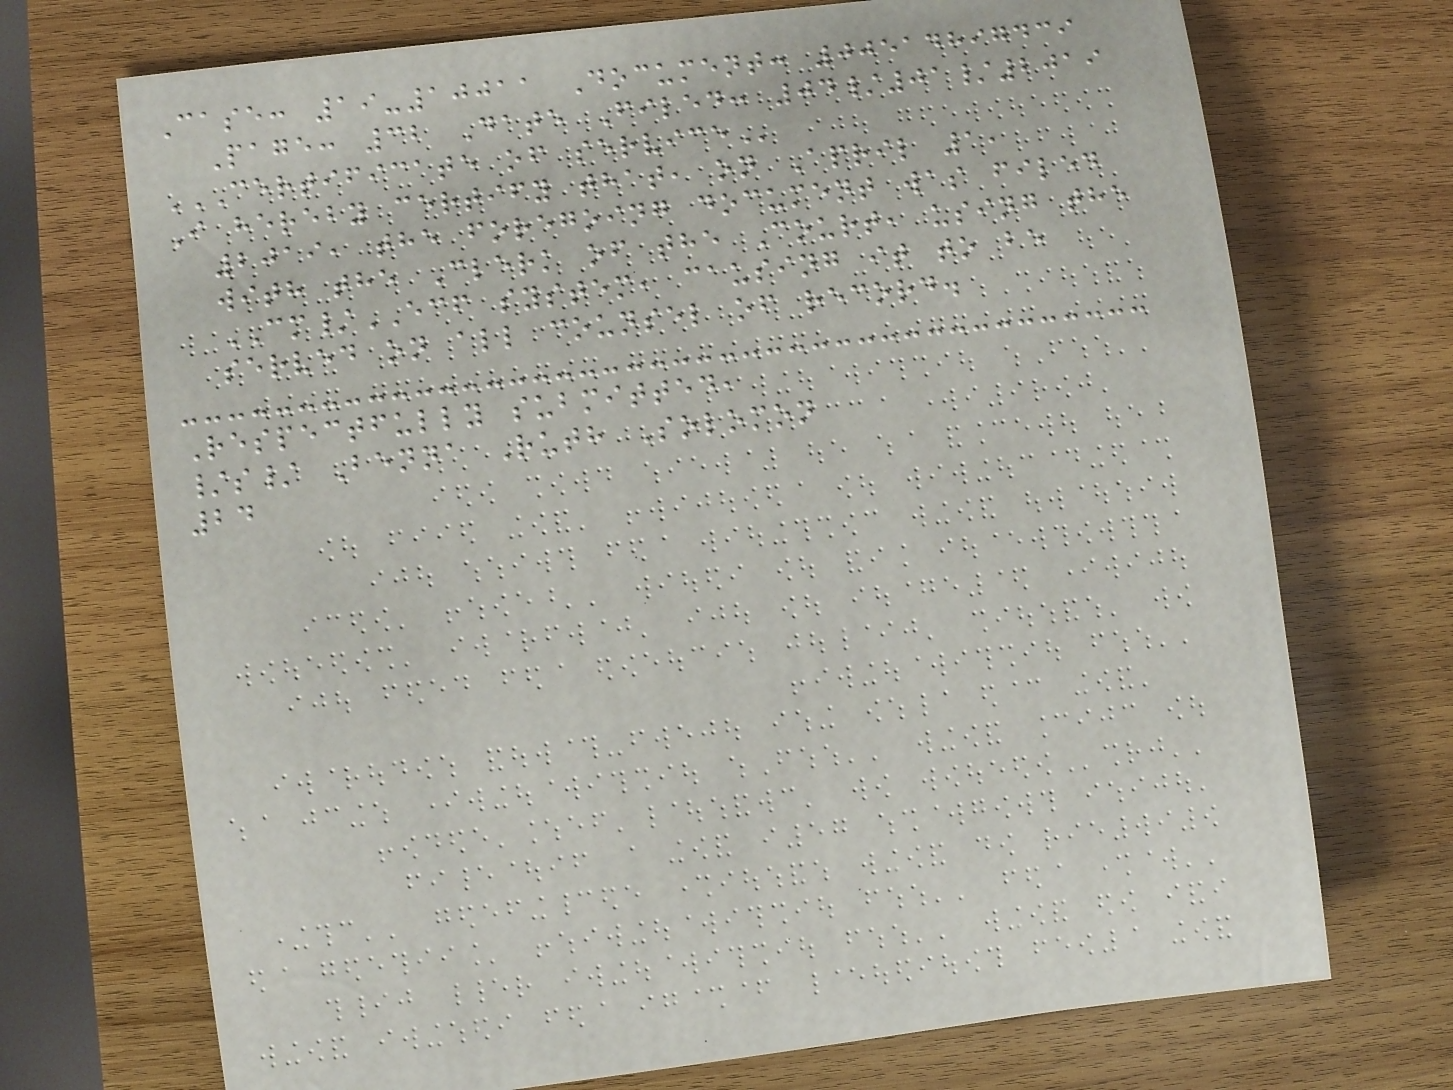Case: 19-10011 Document: 00514897439
Page: 32 Date Filed: 04/01/2019
CERTIFICATE OF SERVICE
I hereby certify that, on April 1,
2019, the foregoing document was filed
with the Clerk of the Court, using the
CM/ECF system, causing it to be
served on all counsel of record.
Respectfully submitted,
/s/ Benna Ruth Solomon
24
